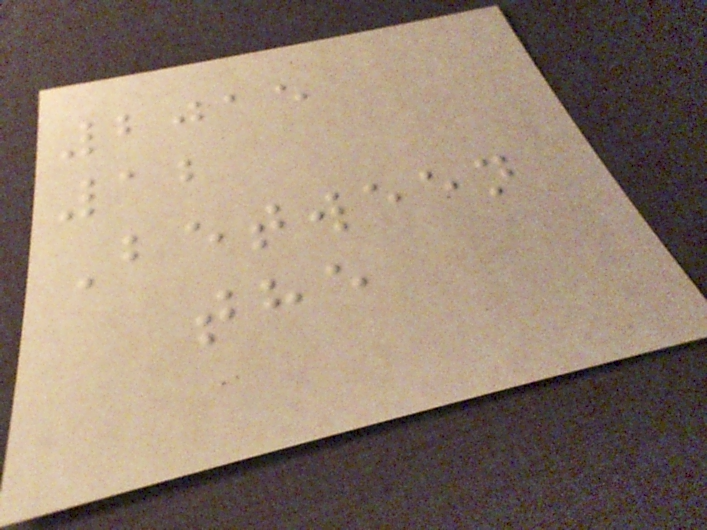2015
12
Between
the
